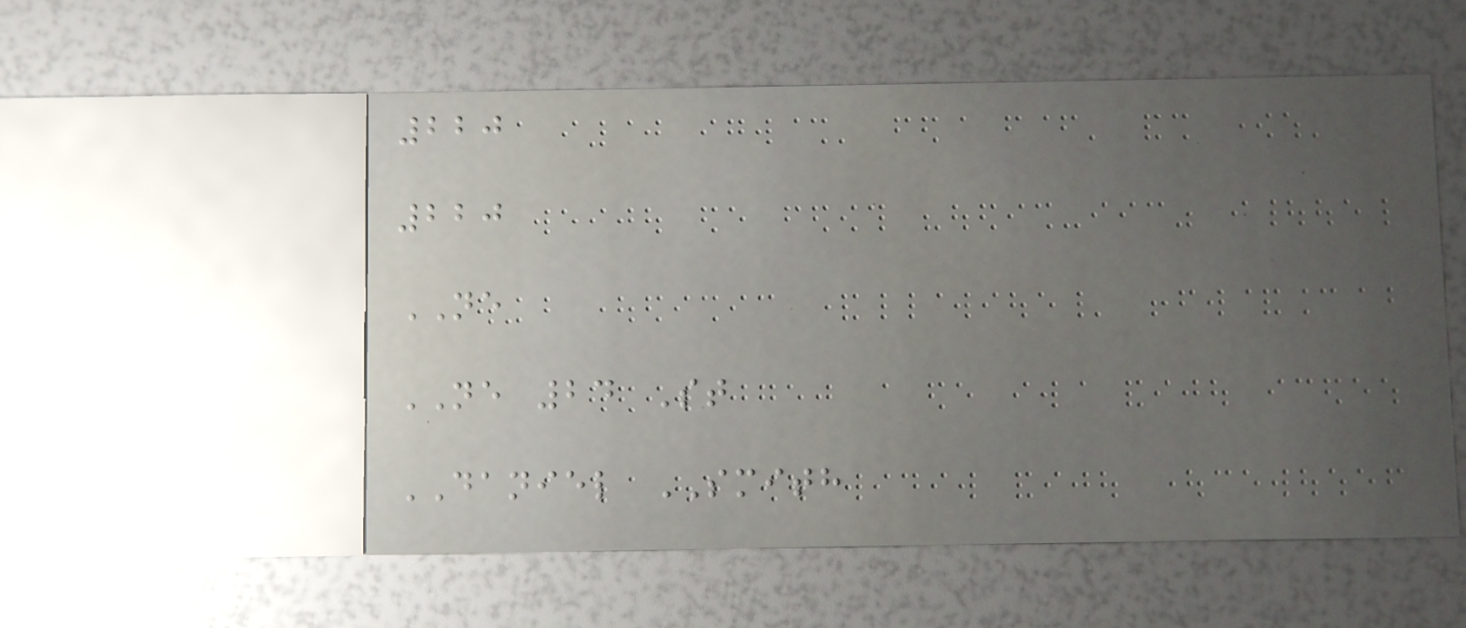220
220
NE
NE 24 St
DANIEL SMITH
